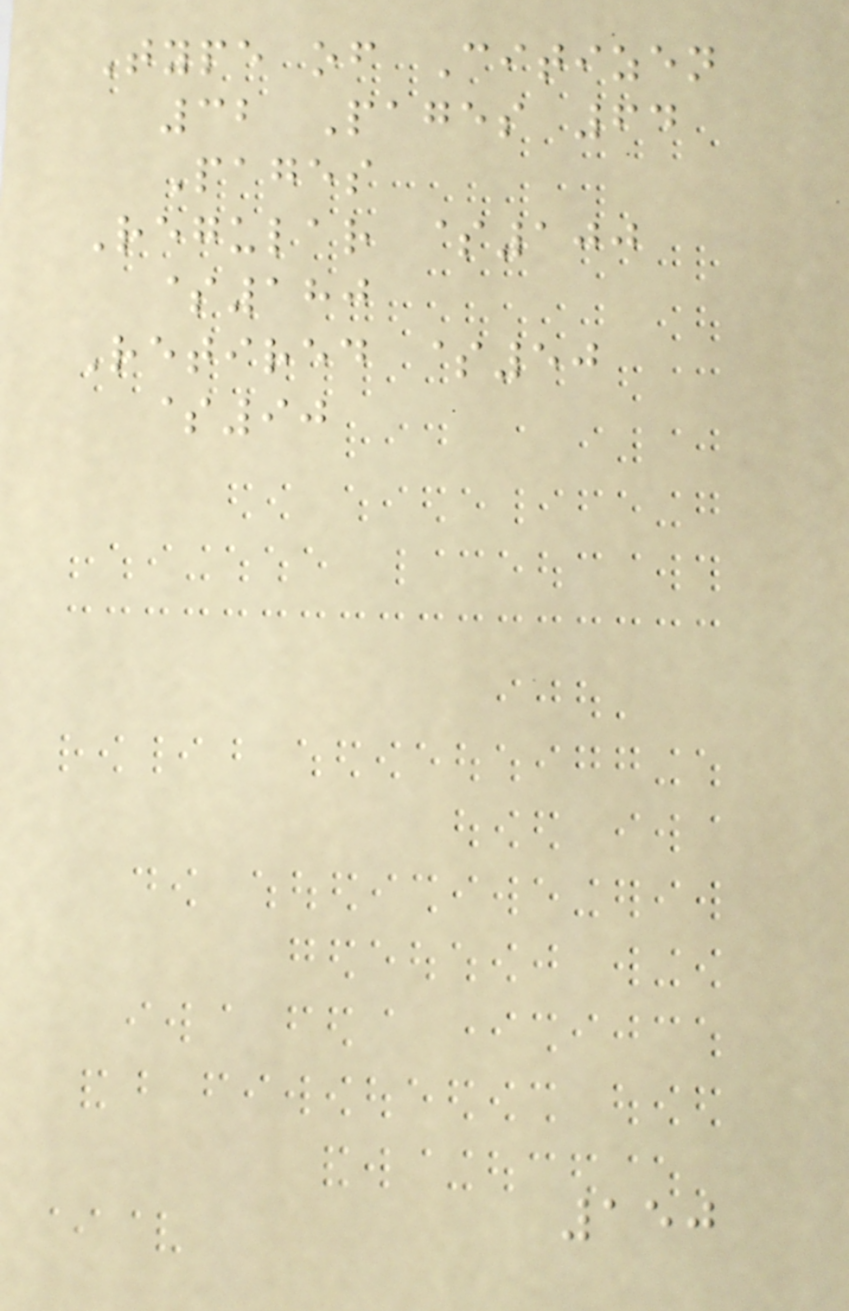Type of Citizen
32 Pages 64
Pages
Regular $100
$180
Retired $50
$90
150
